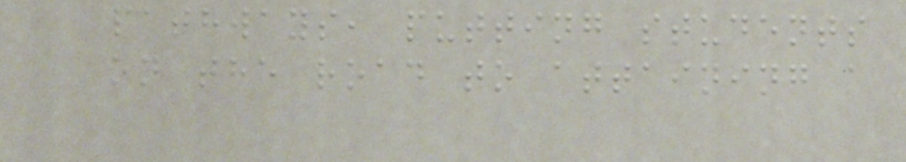pathways, putting students
on the road to attaining a
